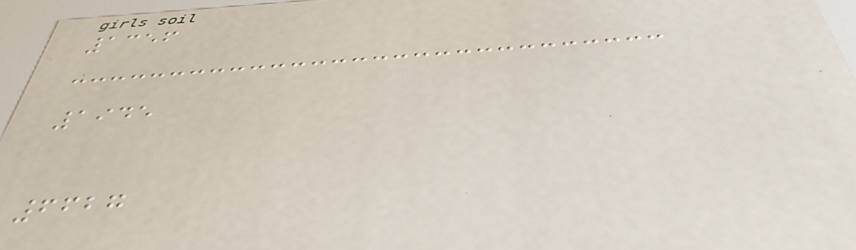1356
1945
6627
